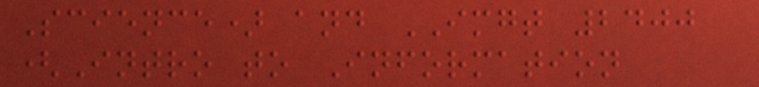Science) and IMGT 2400
(Intro to Information
